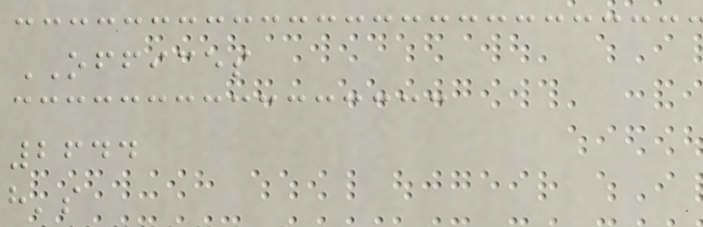OFFICES
2644
h's
